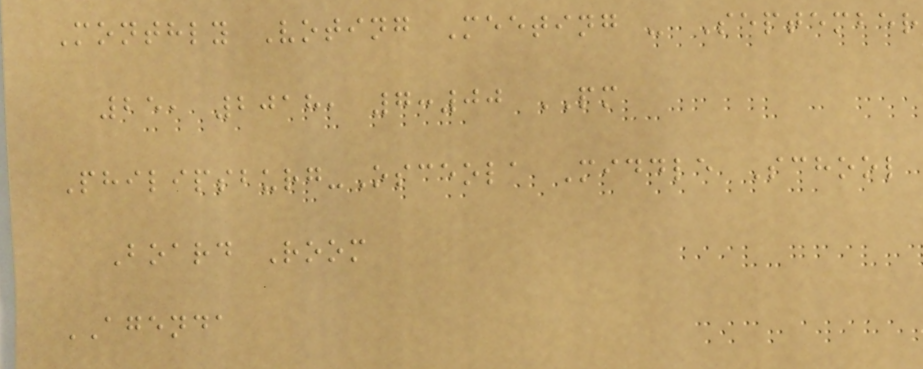Monthly Voting Meeting - September
25, 2018, 7:00 PM
Philipsburg-Osceola Middle School
Board Room
AGENDA
